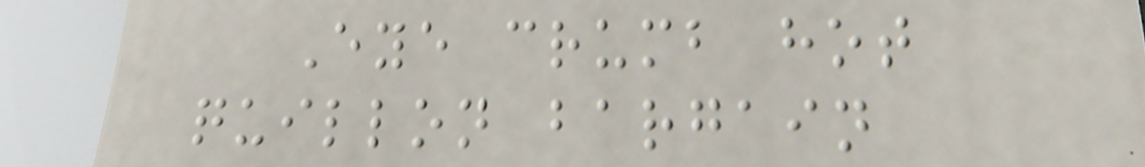Eye crumb hot
quillon bargain
